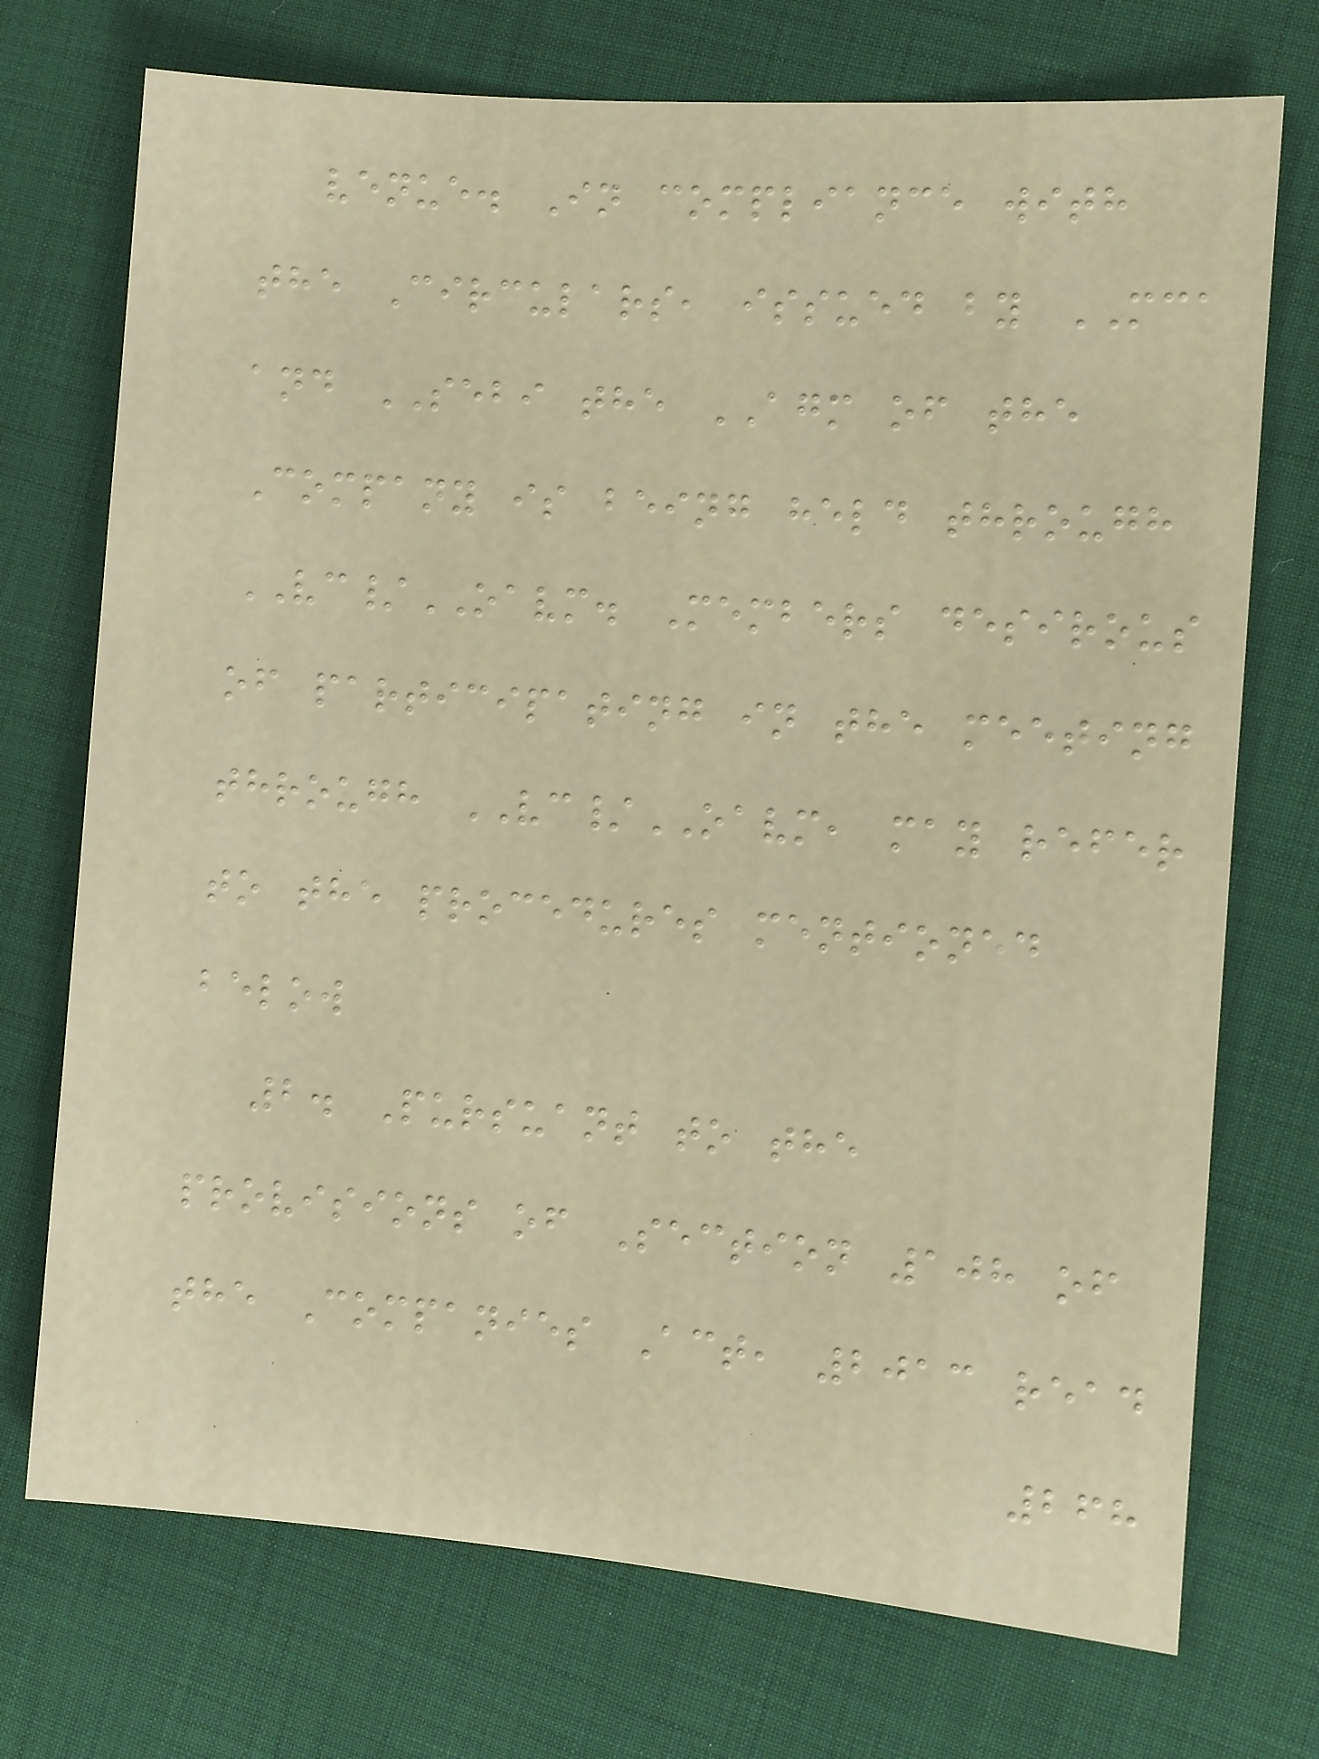venue. In compliance with
the Circulars, issued by MCA
and SEBI the AGM of the
Company is being held through
VC/OAVM. Members desirous
of participating in the meeting
through VC/OAVM, may refer
to the procedures mentioned
below
2. Pursuant to the
provisions of Section 108 of
the Companies Act, 2013 read
268
